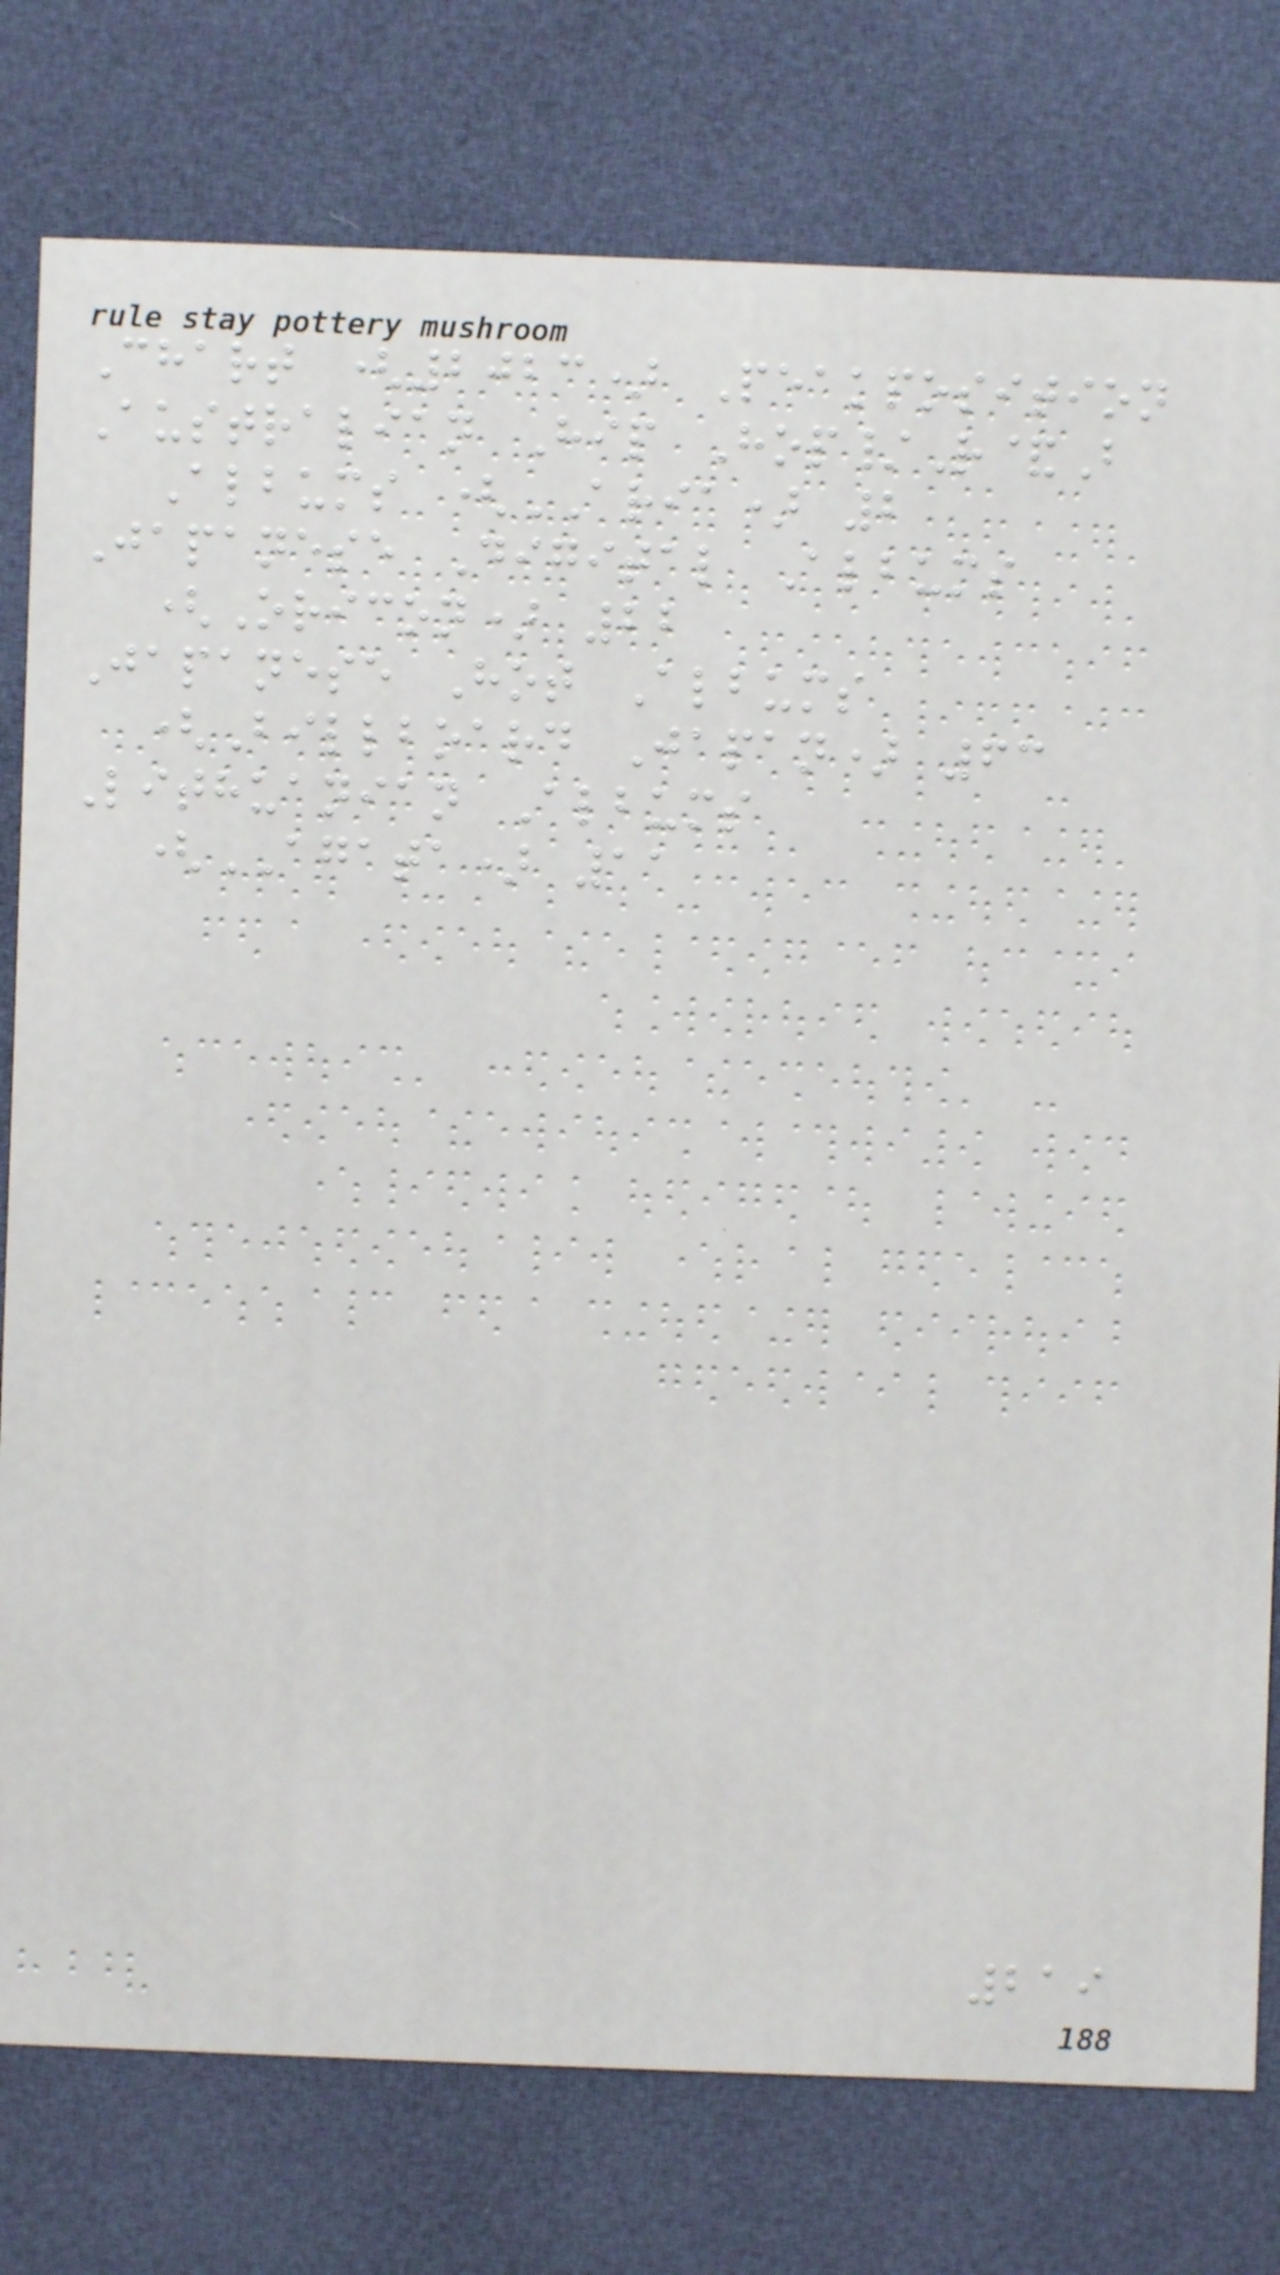Chart (2023) Peakposition
Australian Hip Hop/R&B
Albums (ARIA) 2
Japanese Digital Albums
(Oricon) 22
Japanese Hot Albums
(Billboard Japan) 63
Lithuanian Albums
(AGATA) 11
219
